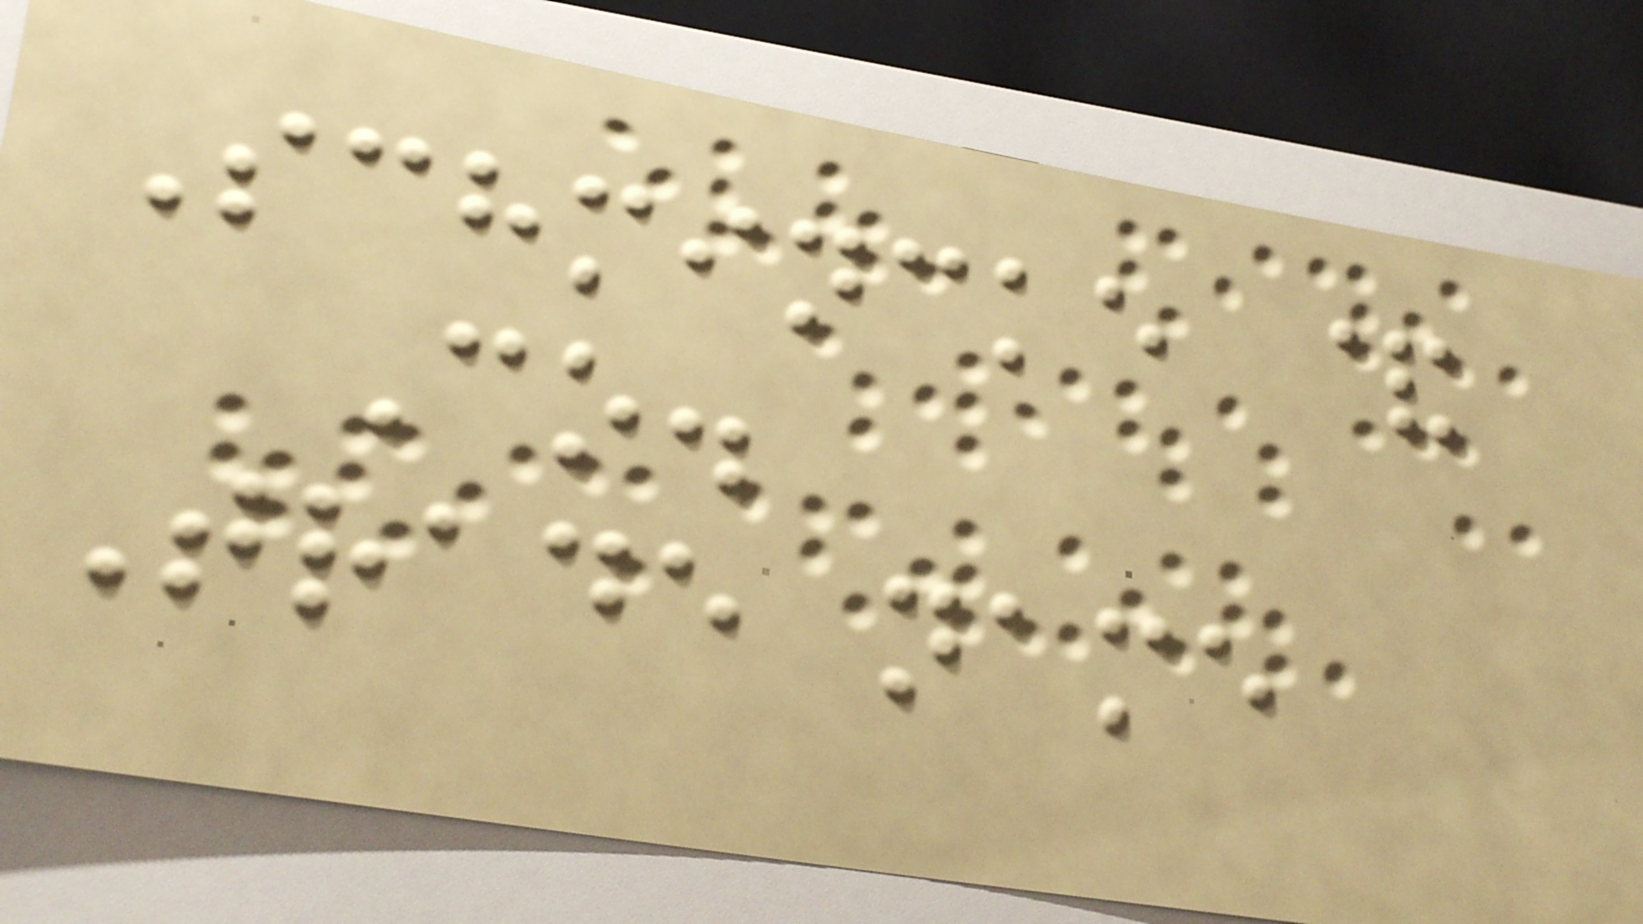Schmincke &
Co.
Trade name
